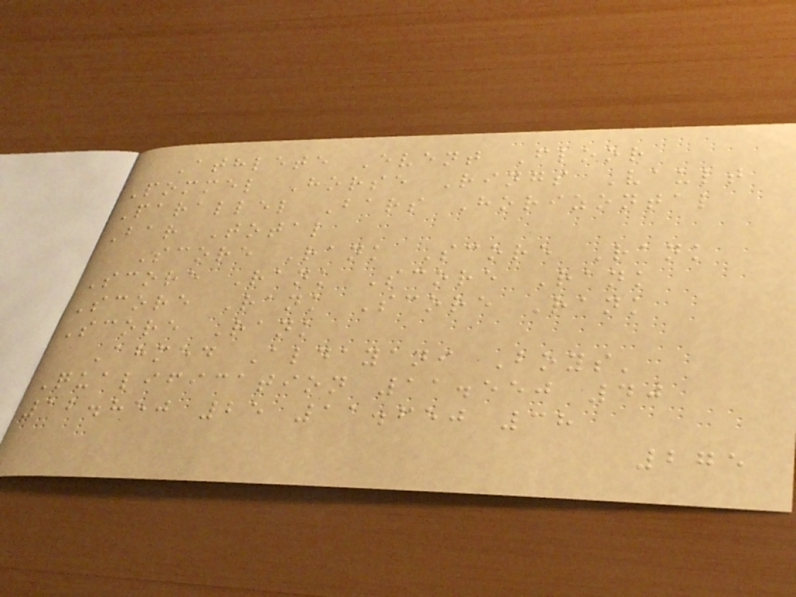Athlete Event Floor
Pommel Horse Rings Vault
Parallel Bars Horizontal
Bar Total
Score Rank Score Rank
Score Rank Score Rank
Score Rank Score Rank
Score Rank
Ahmed Aldayani Boys'
Qualification 11.550 40
12.850 25 11.650 38
275
